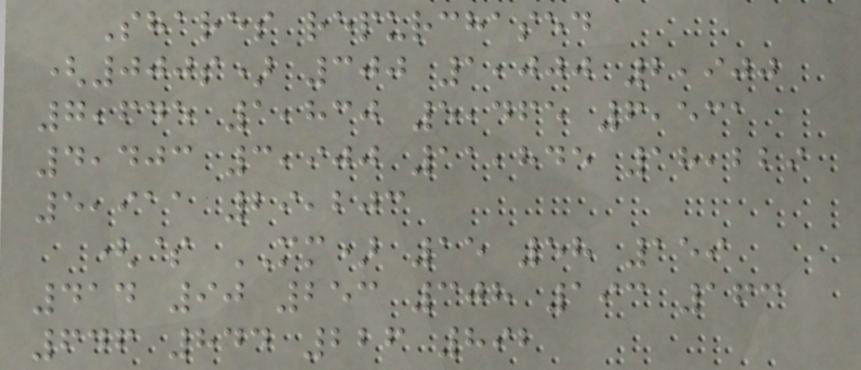Shares repurchased
(000s) 300 1,000 2,900
7,645 1,830 5,465 6,531
4,403 3,900 11,845 18,229
5,911 29,203
($ MM) 15 58 159
414 90 253 308 193 163
646 844 226 892
